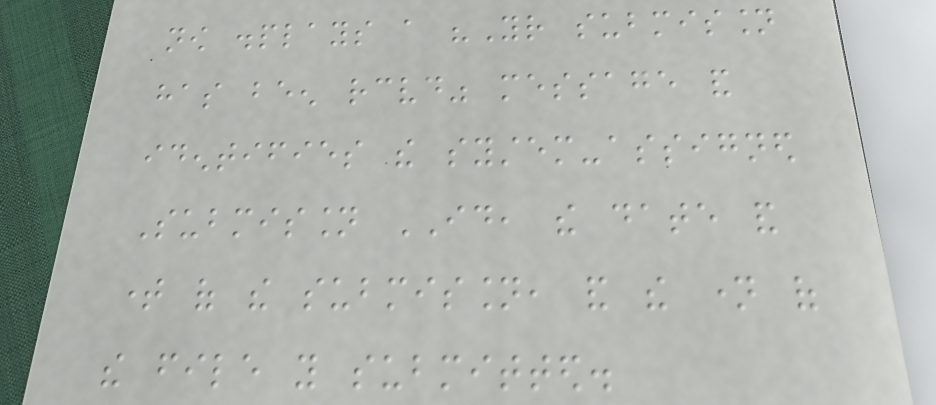now displays a "Your submission
has been received" message and
identifies the system-assigned
Submission ID, the date and
time of the submission, and the name of
the file you submitted.
